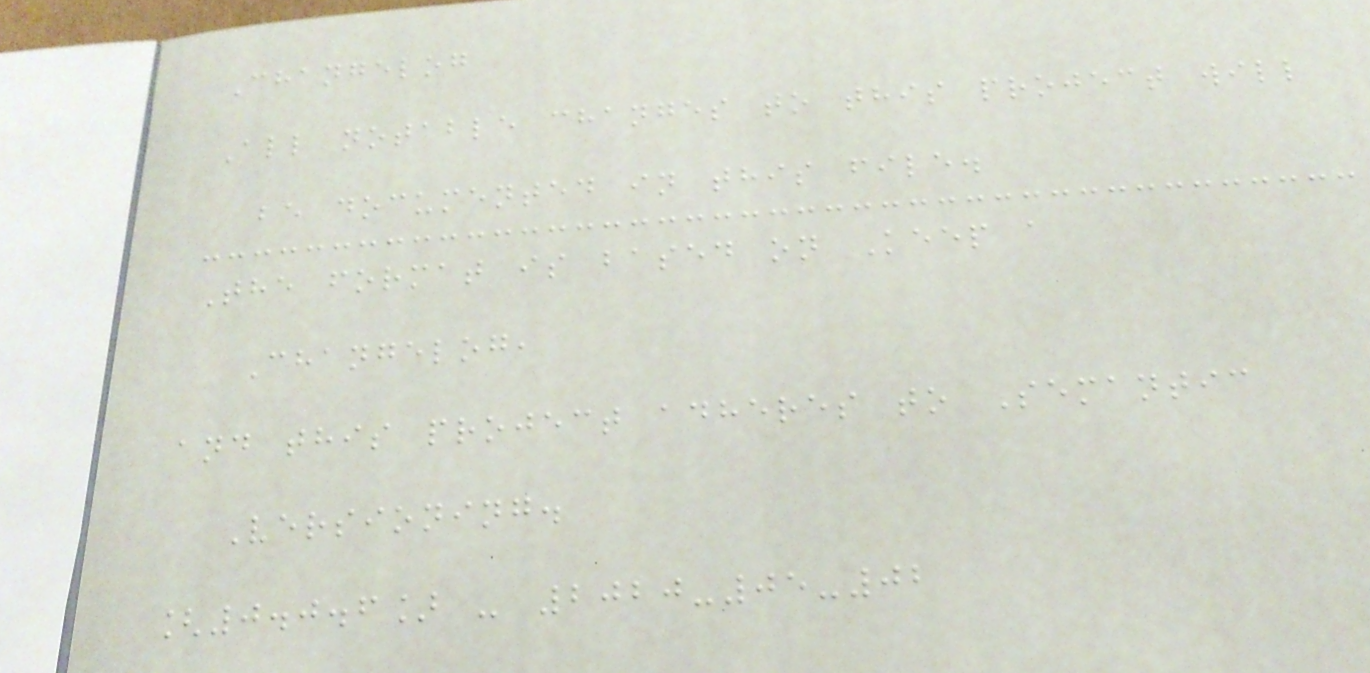Changelog
All notable changes to this project will
be documented in this file.
The format is based on Keep a
Changelog,
and this project adheres to Semantic
Versioning.
[0.0.6] - 2020-05-02
